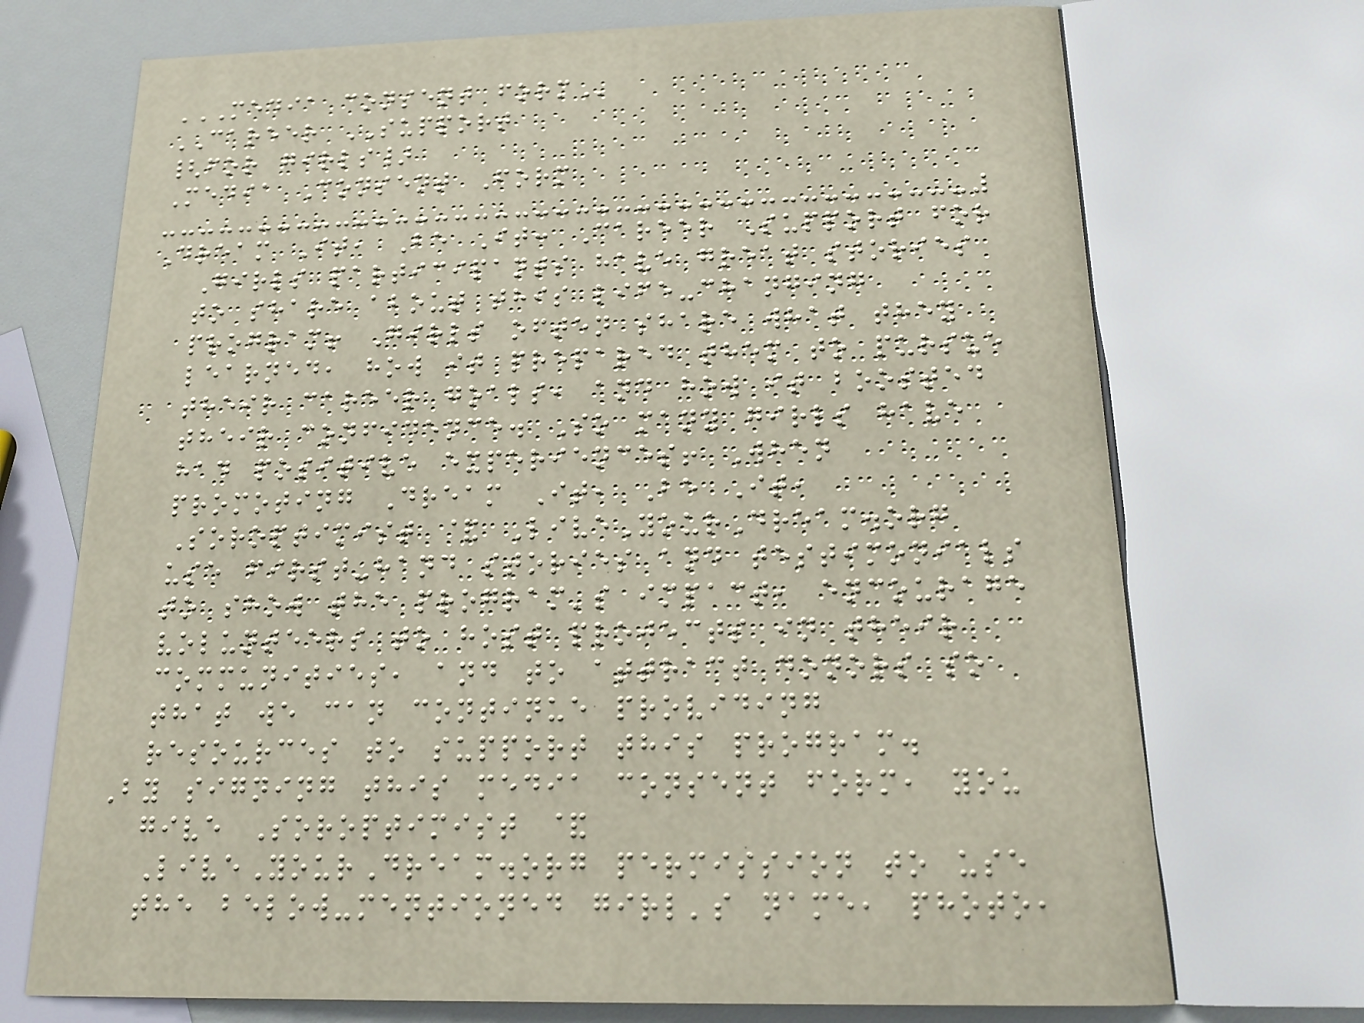MEDIA CONSENT FORM
CAREER SUPPORT
{for girls}
Media Consent Form
Dream It, Be It: Career Support for
Girls participants have great stories
to share about this life-changing
program! Girls often share what they
learned, how it prepared them to pursue
their career goals, and how it boosted
their confidence. So many girls have
had positive experiences! When
promoting Dream It, Be It,
Soroptimist & LiveYourDream.org
use first-hand stories and testimonials
to show the program's impact, encourage
volunteers to host projects in their
communities, and to attract donors so
that we can continue providing
resources to support this program.
By signing this media consent form, you
give Soroptimist &
LiveYourDream.org permission to use
the below-mentioned girl's name, photo,
